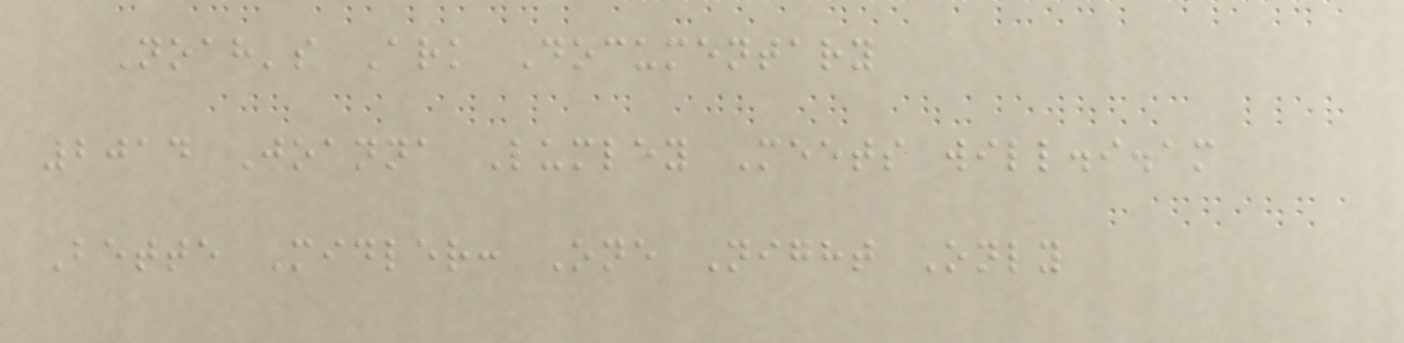Noah's Ark Documentary
2014 Joanna Lumley Meets will.i.am
Bette Midler: One Night Only
